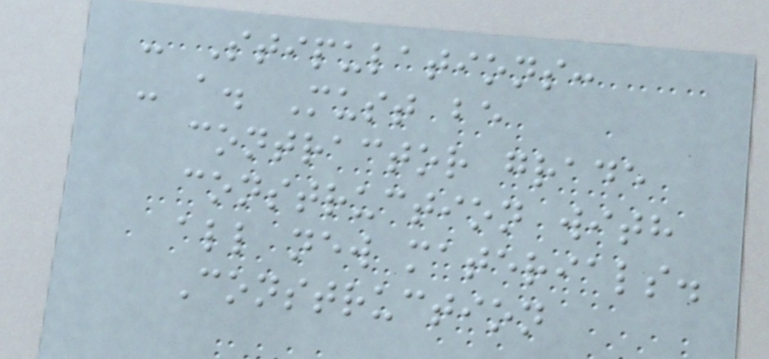- Stipulations:
- a. Must be
contractor grade
construction with
all new materials.
Construction
